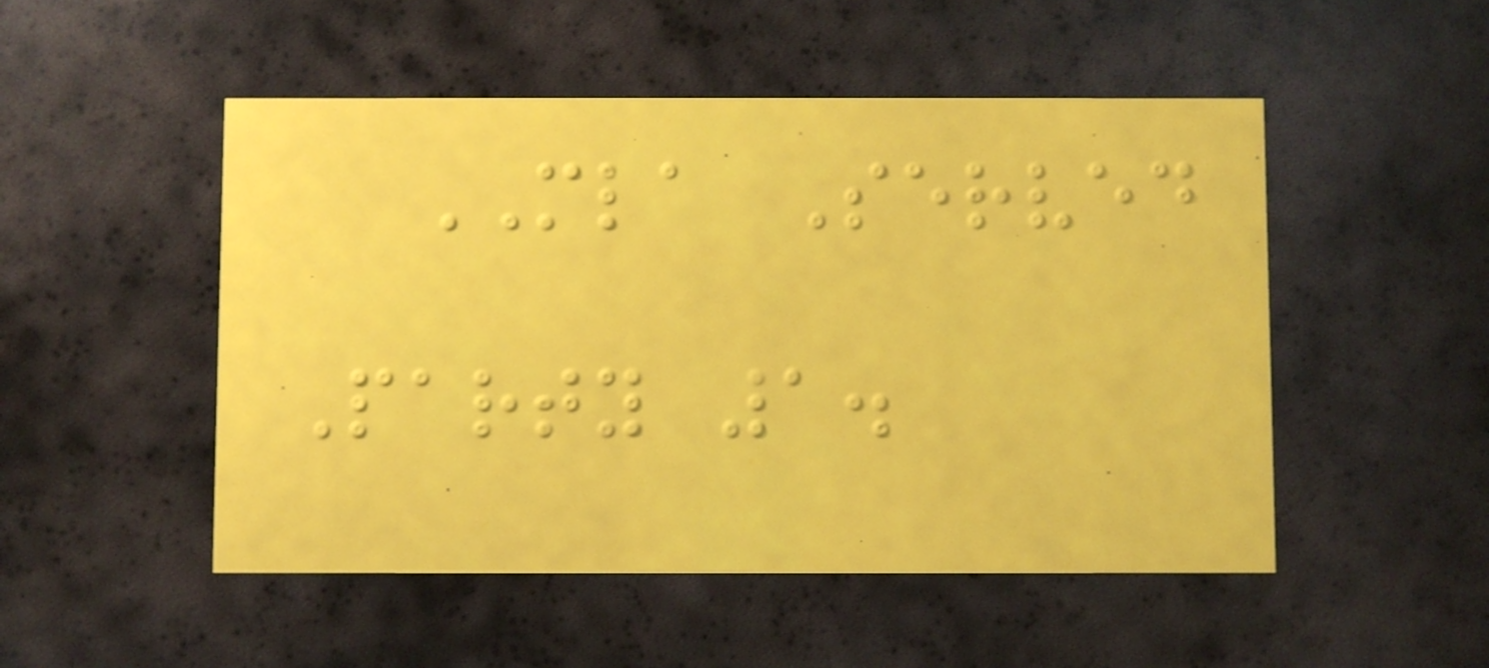MLA Served
Party 1.
